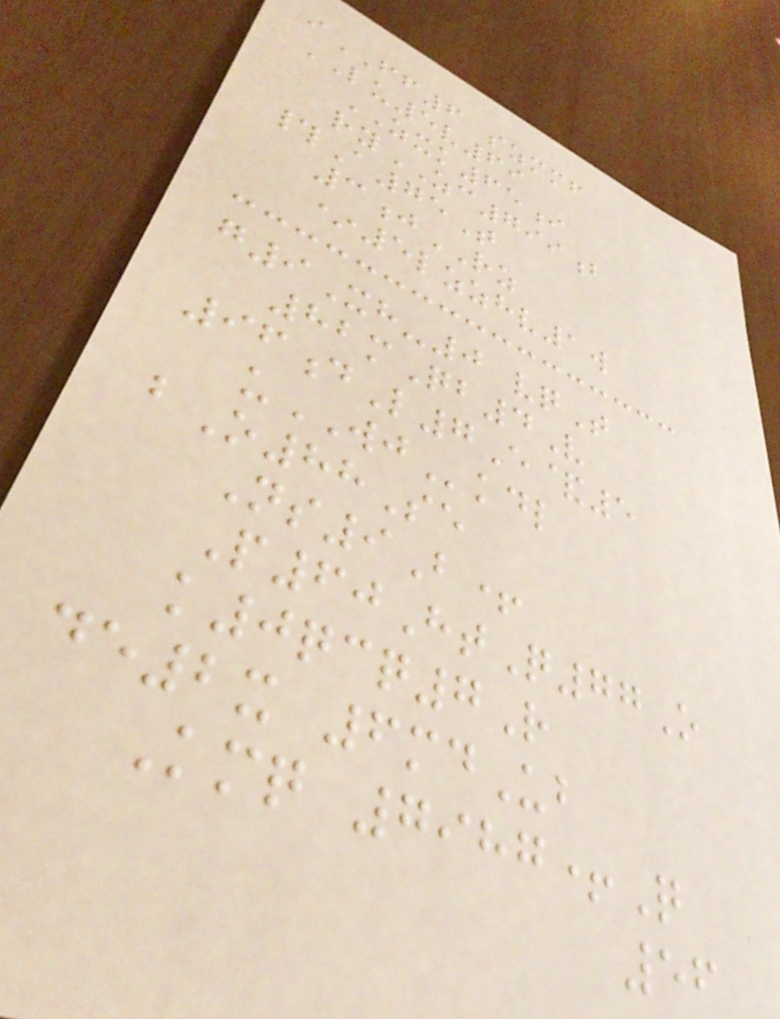iFF6 szmmf
LU5v69
ZXK65i
ryZC799b
#A75T
3jRZ
*5lzzhv1w
g9Xh-0 vqT
82mQb4V
96dL7E&5
uWJkdl
bO88Se
Ns9B+
P60HtQ77O
k0qcq7R
de2x 6mdUb
Kmq 7987+Q
56
